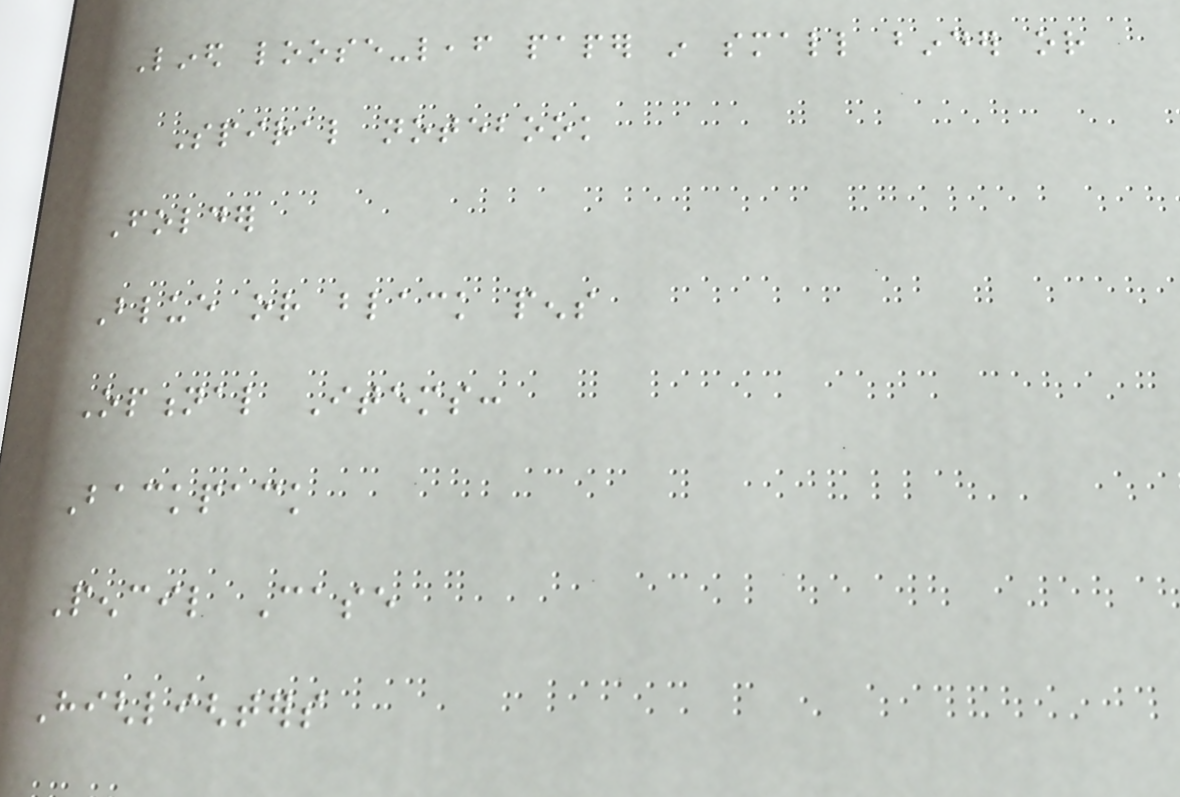Lined loose-leaf paper in small binder or
Spiral notebook
Folder
Blue or black pens
Optional Items:
Backpack
Pencil Case
Highlighters
